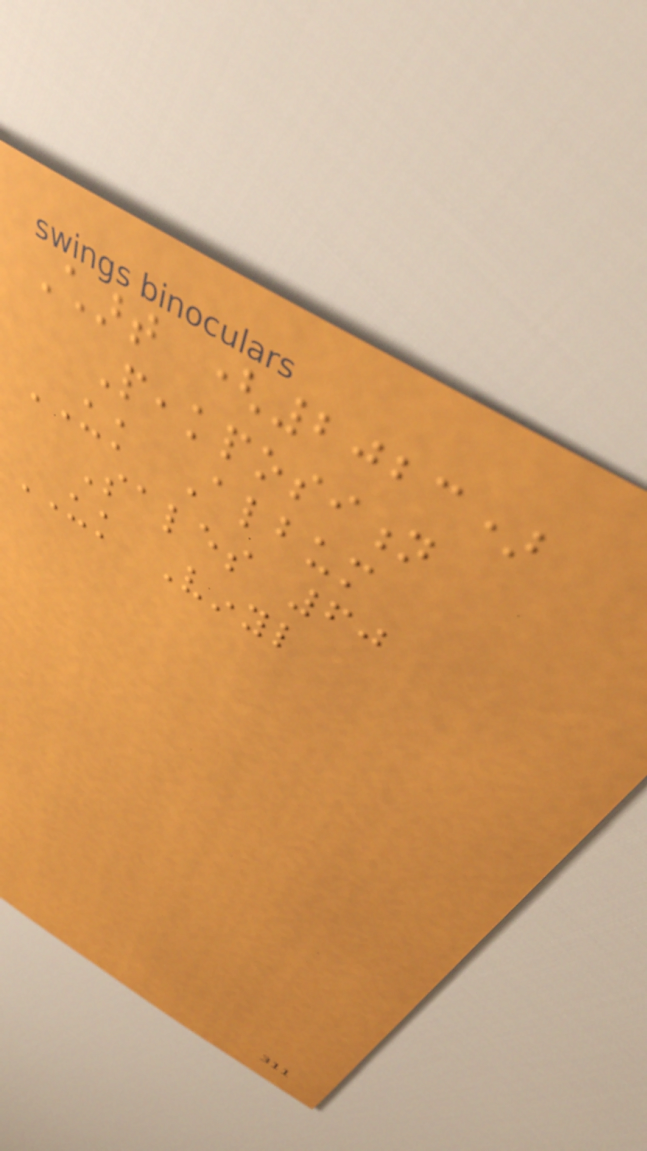Chart (2023)
Peakposition
UK Album
Sales 60
UK Vinyl
